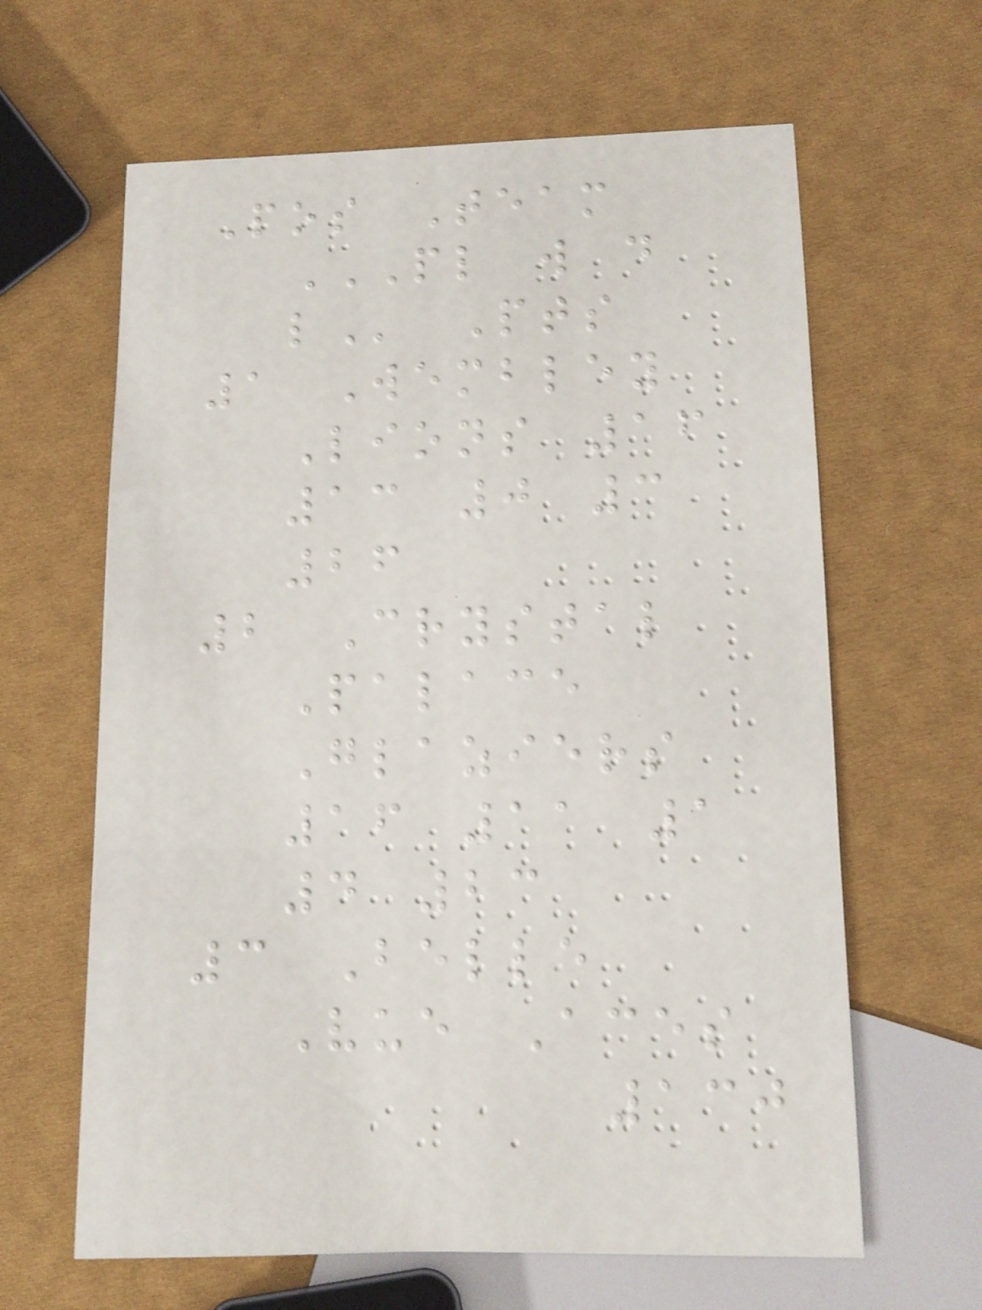Pos Team
PL W D
L Pts
1 Wembley
Lions 16
13 0 3
26
2 Crystal
Palace
Glaziers
16 11 1
4 23
3 Belle
Vue Aces
130
